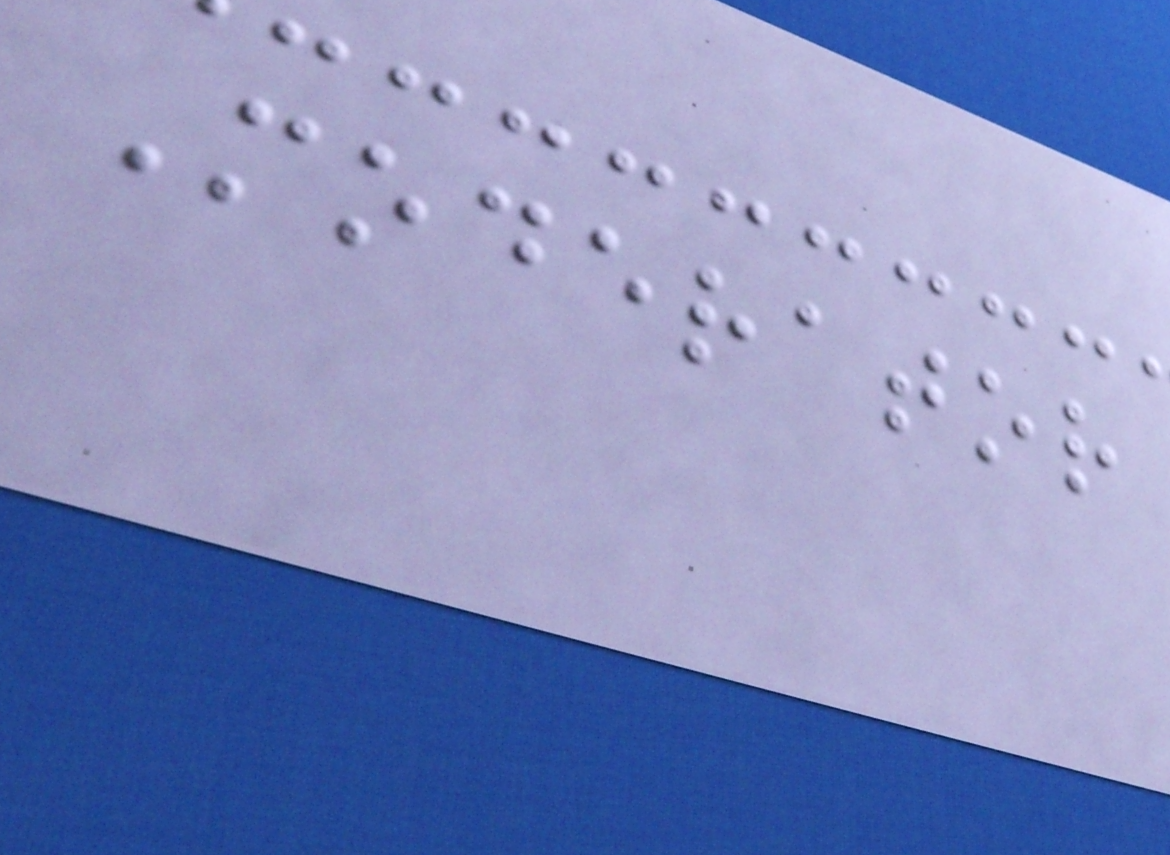Moderator
